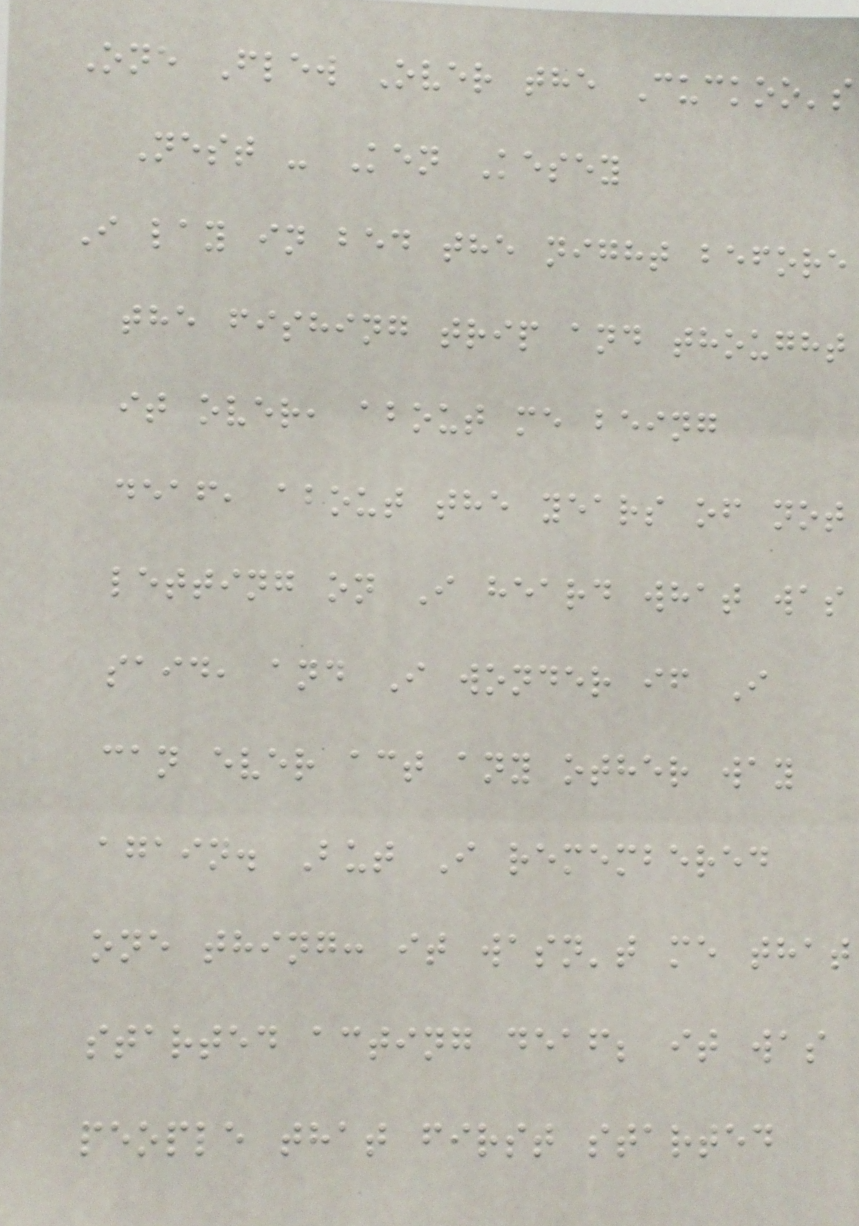One Flew Over the Cuckoo's
Nest - Ken Kesey
I lay in bed the night before
the fishing trip and thought
it over, about me being
deaf, about the years of not
letting on I heard what was
said, and I wonder if I
can ever act any other way
again. But I remembered
one thing: it wasn't me that
started acting deaf; it was
people that first started
